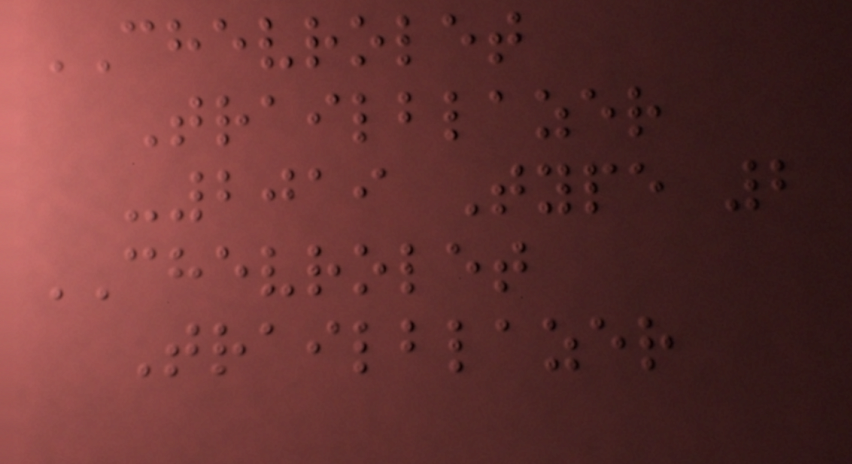CHEVROLET
Trailblazer
-2019 Type 2
CHEVROLET
Trailblazer
